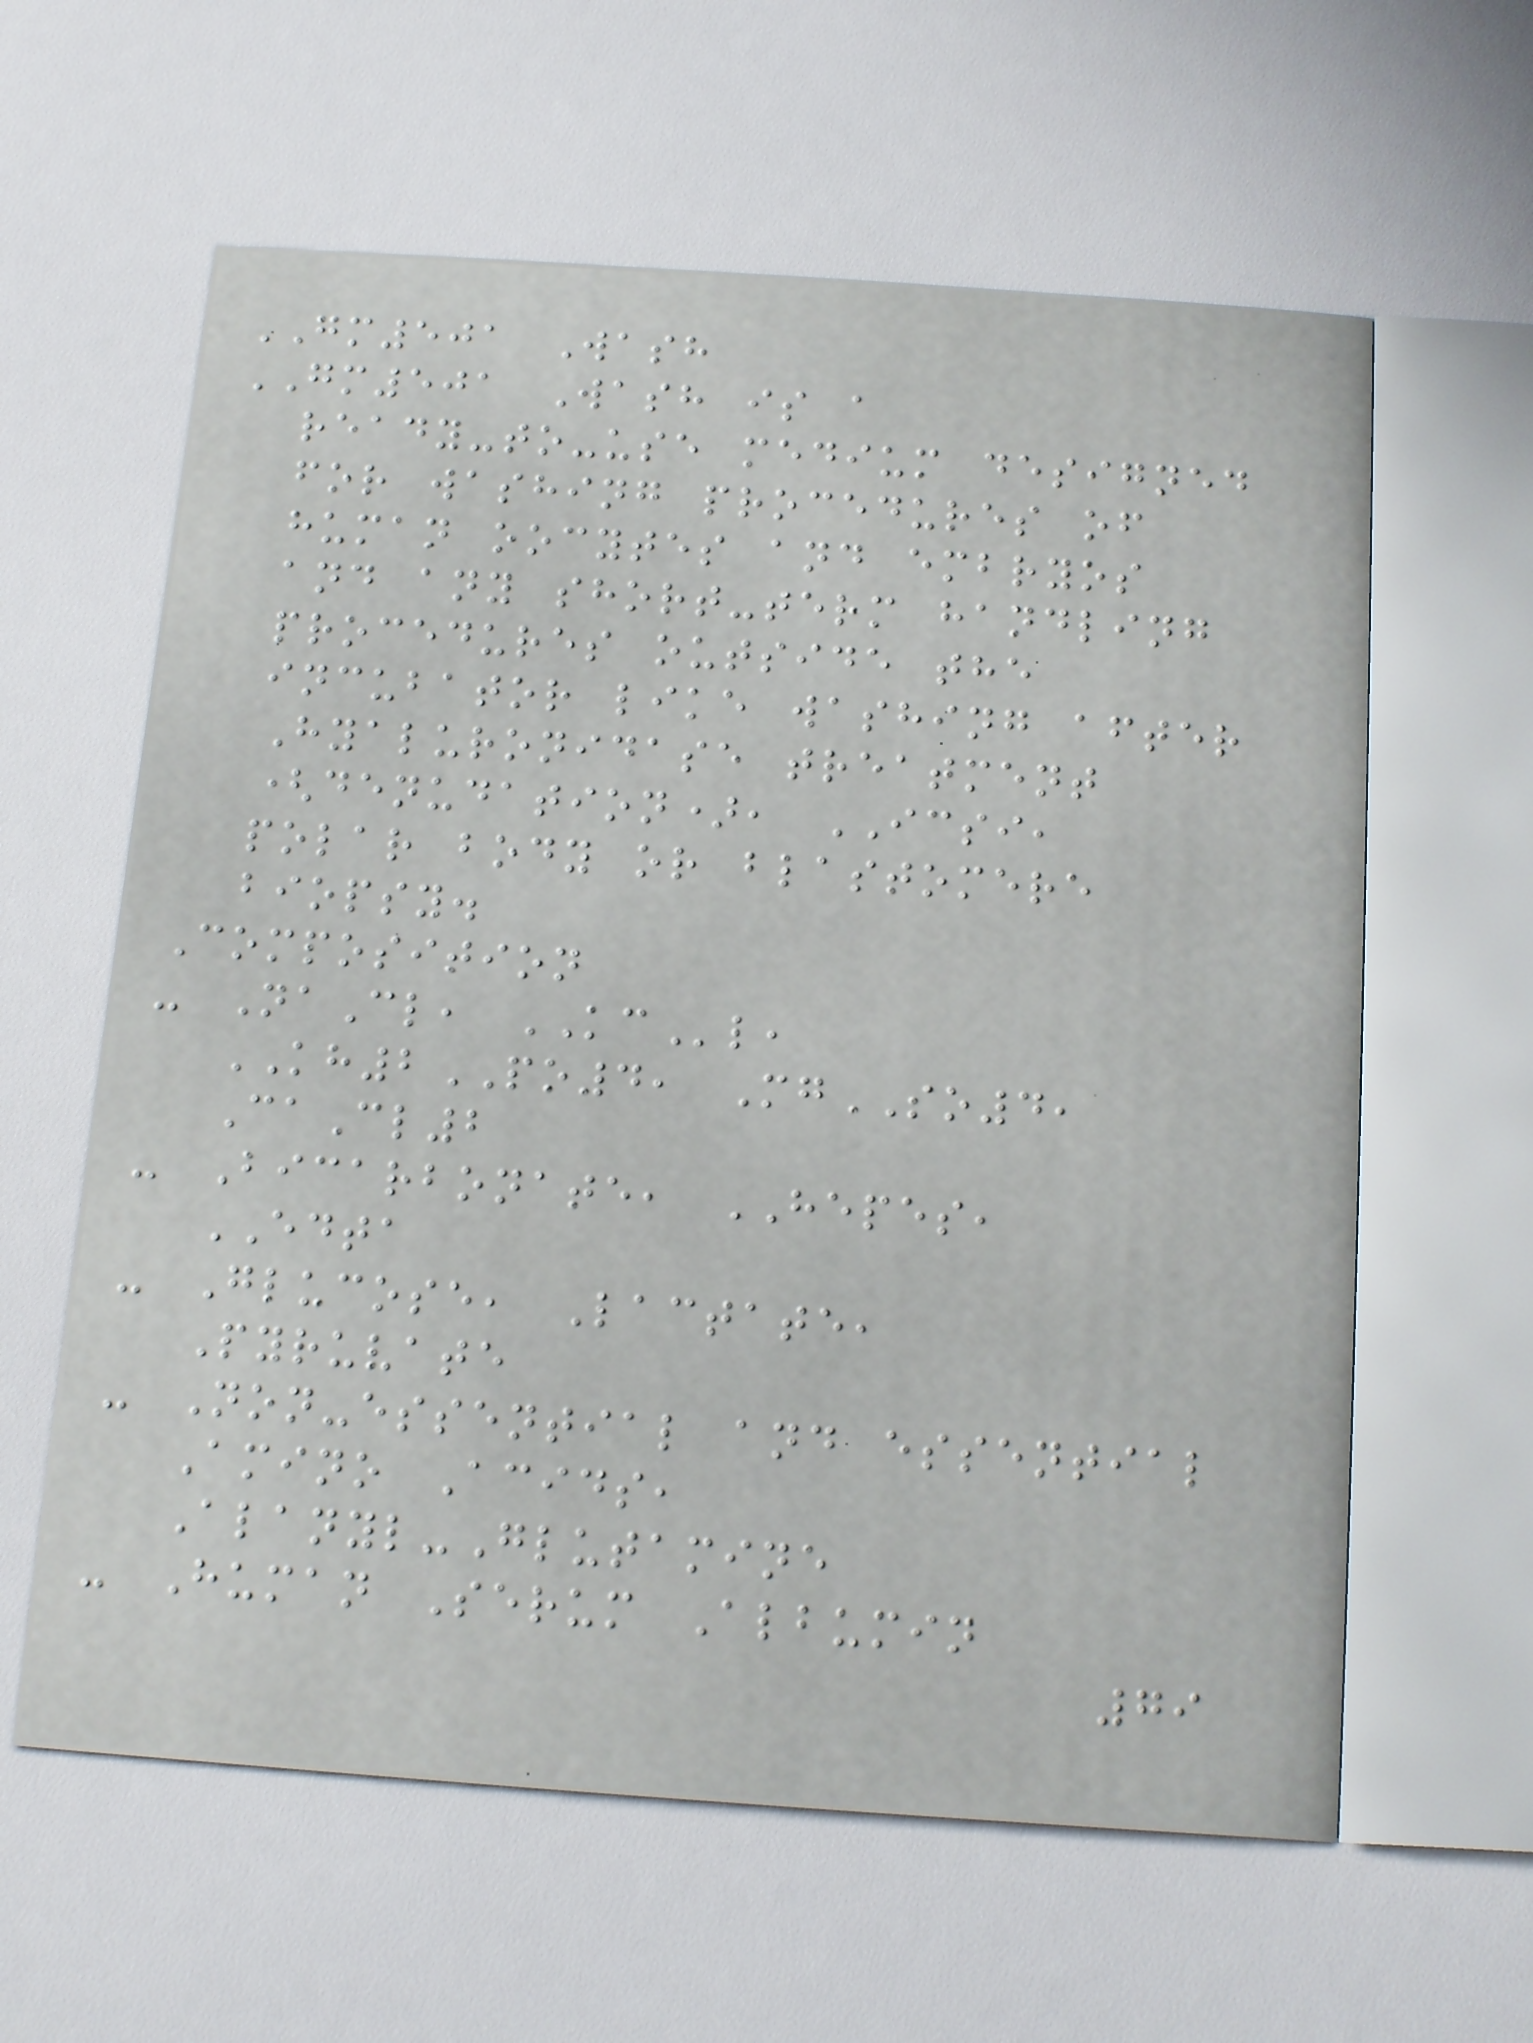GM501 Wash
GM501 Wash is a
ready-to-use medium designed
for washing procedures of
human oocytes and embryos
and any short-term handling
procedures outside the
incubator like washing after
Hyaluronidase treatment
(denudation), ICSI,
polar body or blastomere
biopsy.
Composition
- NaCl, KCl,
KH2PO4, MgSO4,
CaCl2
- Bicarbonate, HEPES,
EDTA
- Glucose, Lactate,
Pyruvate
- Non-essential and essential
Amino Acids,
Alanyl-Glutamine
- Human Serum Albumin
79
